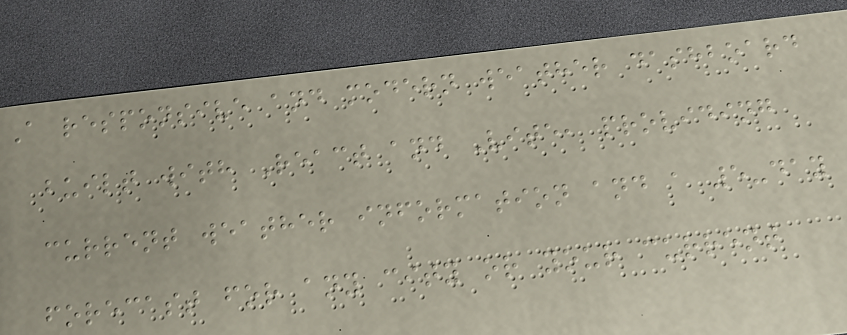A responsive and modern weather dashboard
built with React and Vite, providing
current weather information and a 5-day
forecast for any city or your current
